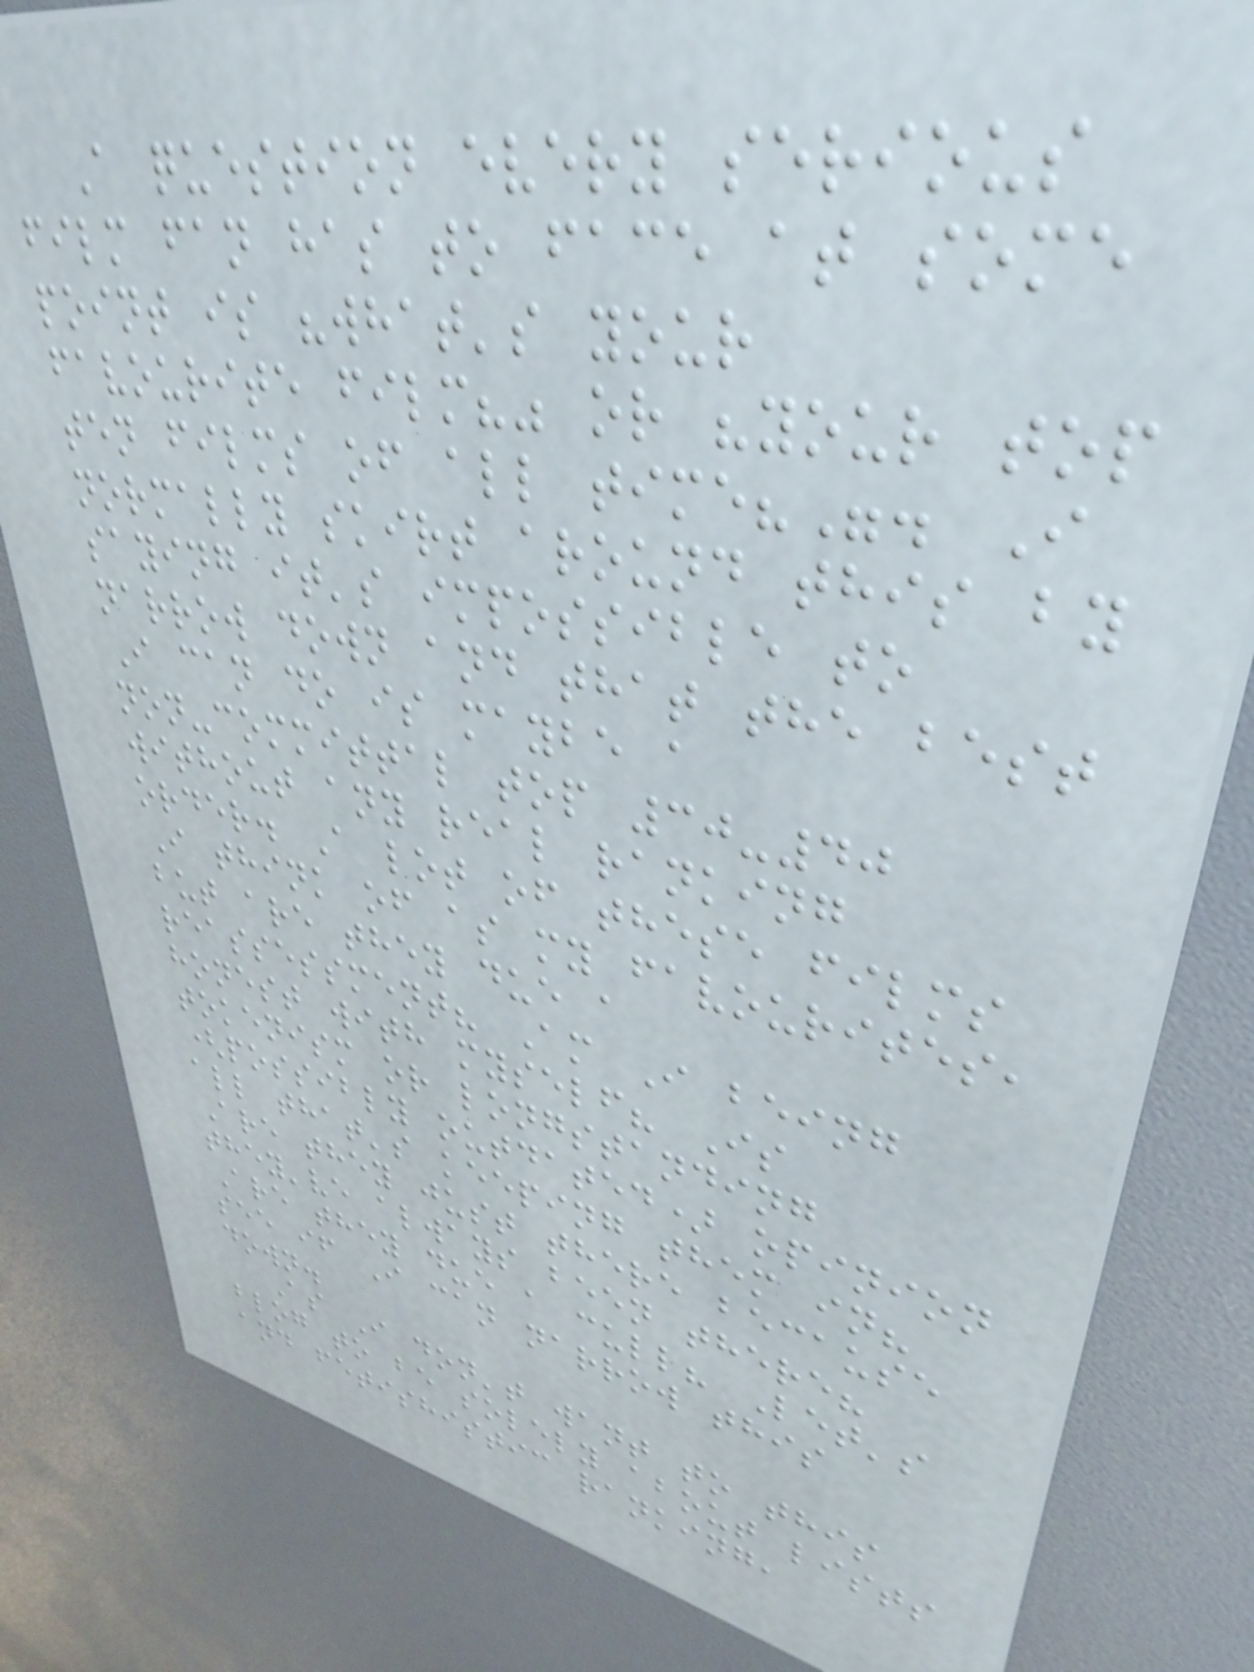A question every serious
film fan has to face at some
point is "what's your
favourite film?" or "your top
ten films of all time?". I
normally skirt around this by
saying it's impossible to
narrow down and that the best
I can do is maybe a
non-committal top 30-40
without any real ranking
order. A lot of these films
I think of as my favourites,
but are they due a
reassessment? Am I being
honest with myself? Is
tokenism or longstanding
(possibly outdated) opinion
all that's keeping them in?
Are they just there because
they've always been there?
Are they due a cull? Let's
see if I can narrow this
down.
As I don't want to this
blog to be solely about lists
and fetishistic ranking,
